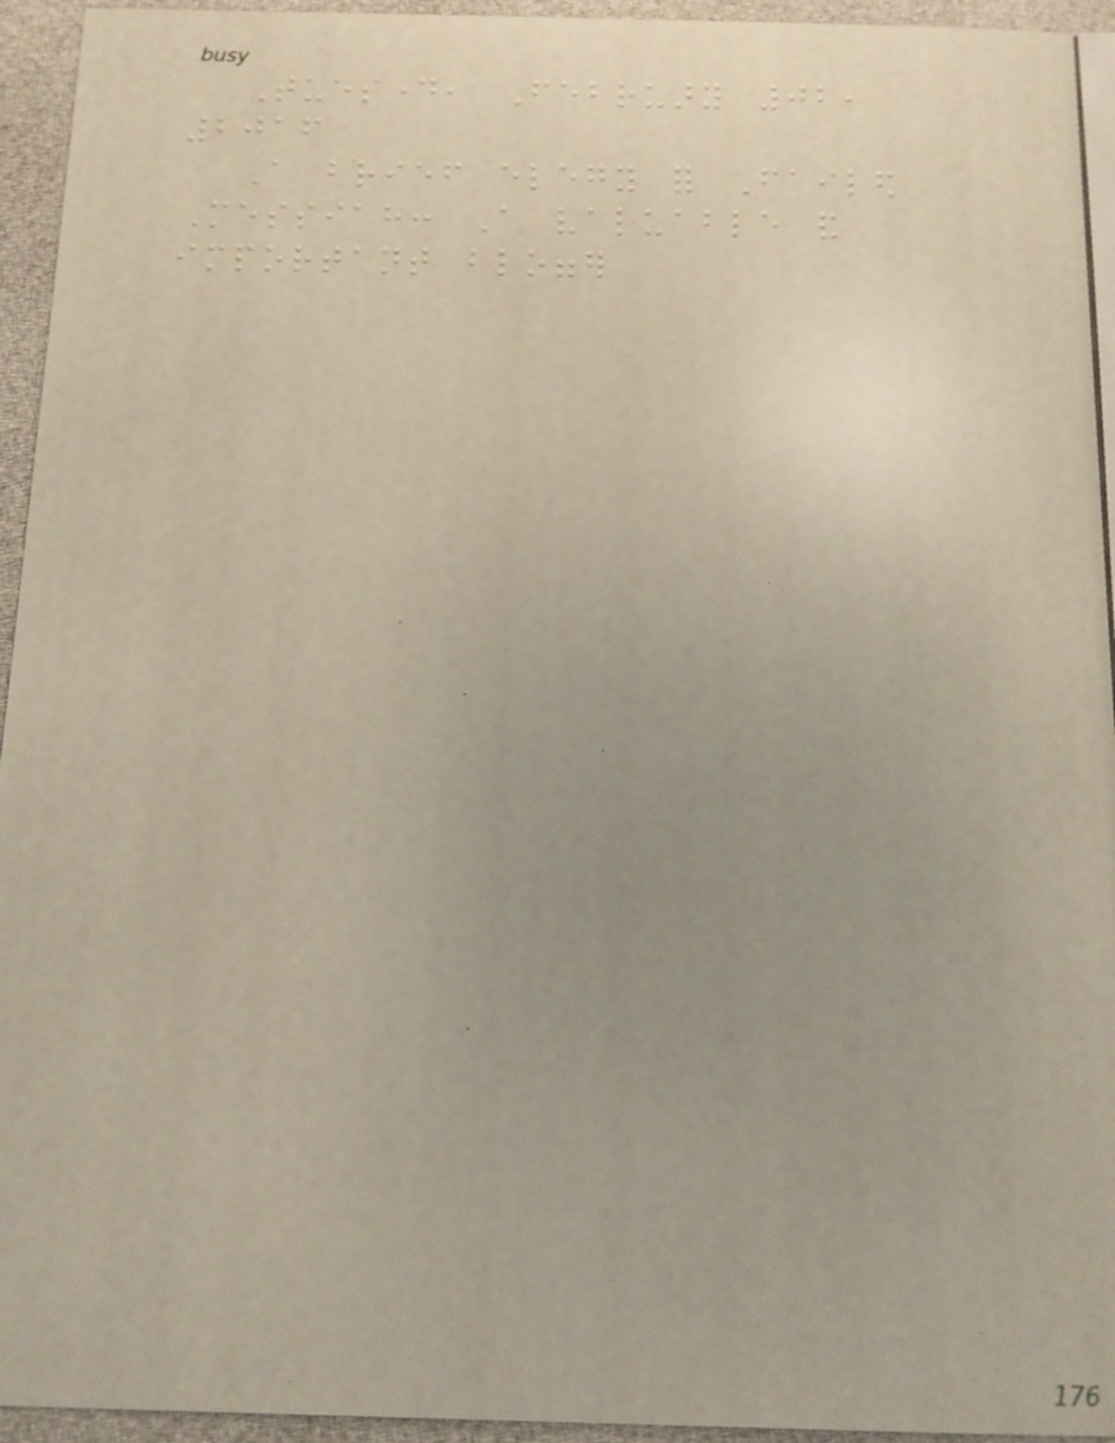Tuesday, February 02,
2016
A brief elegy for Failed
Messiah: A valuable and
important blogger
